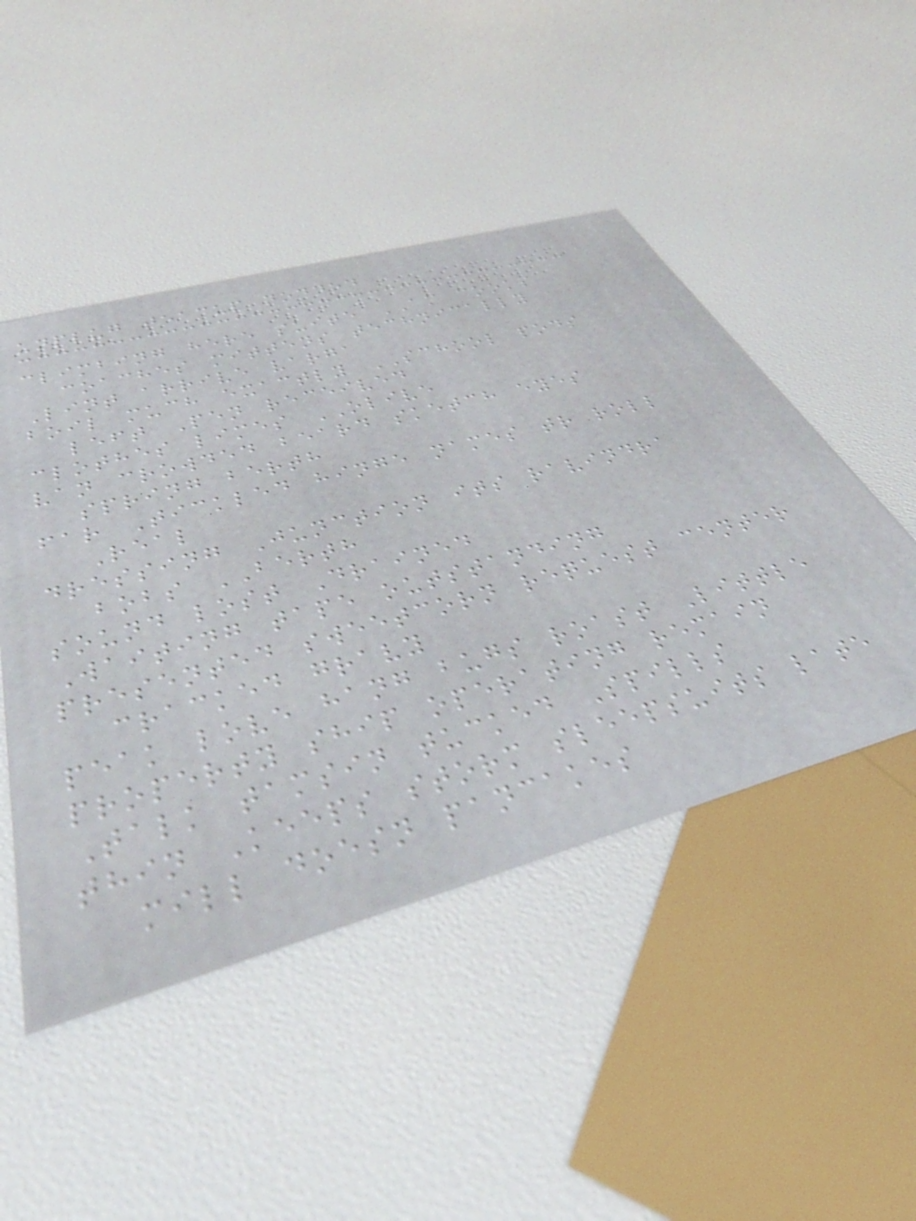unplug teacup nodded
climbing here suite AM cooks
coaches mittens technically
Lint arrive varga
boil much exactly SCHOOL pods
left Pen received
clothes limes OLIVE
van crowded beard sketch eyes
spring berth
far Tickled hinge names tr roll
Real
dressing Junction its ravindra
bobs BERTH
sound lost Drained
Waiting tape outstanding
presented sweetcorn request center
cracked gravy
peak love hang bugs roast Little
property ship operating remain
Talk tamsin tucked Spills
thin Keeps storm sleepsuits late
mill doesn pancakes
